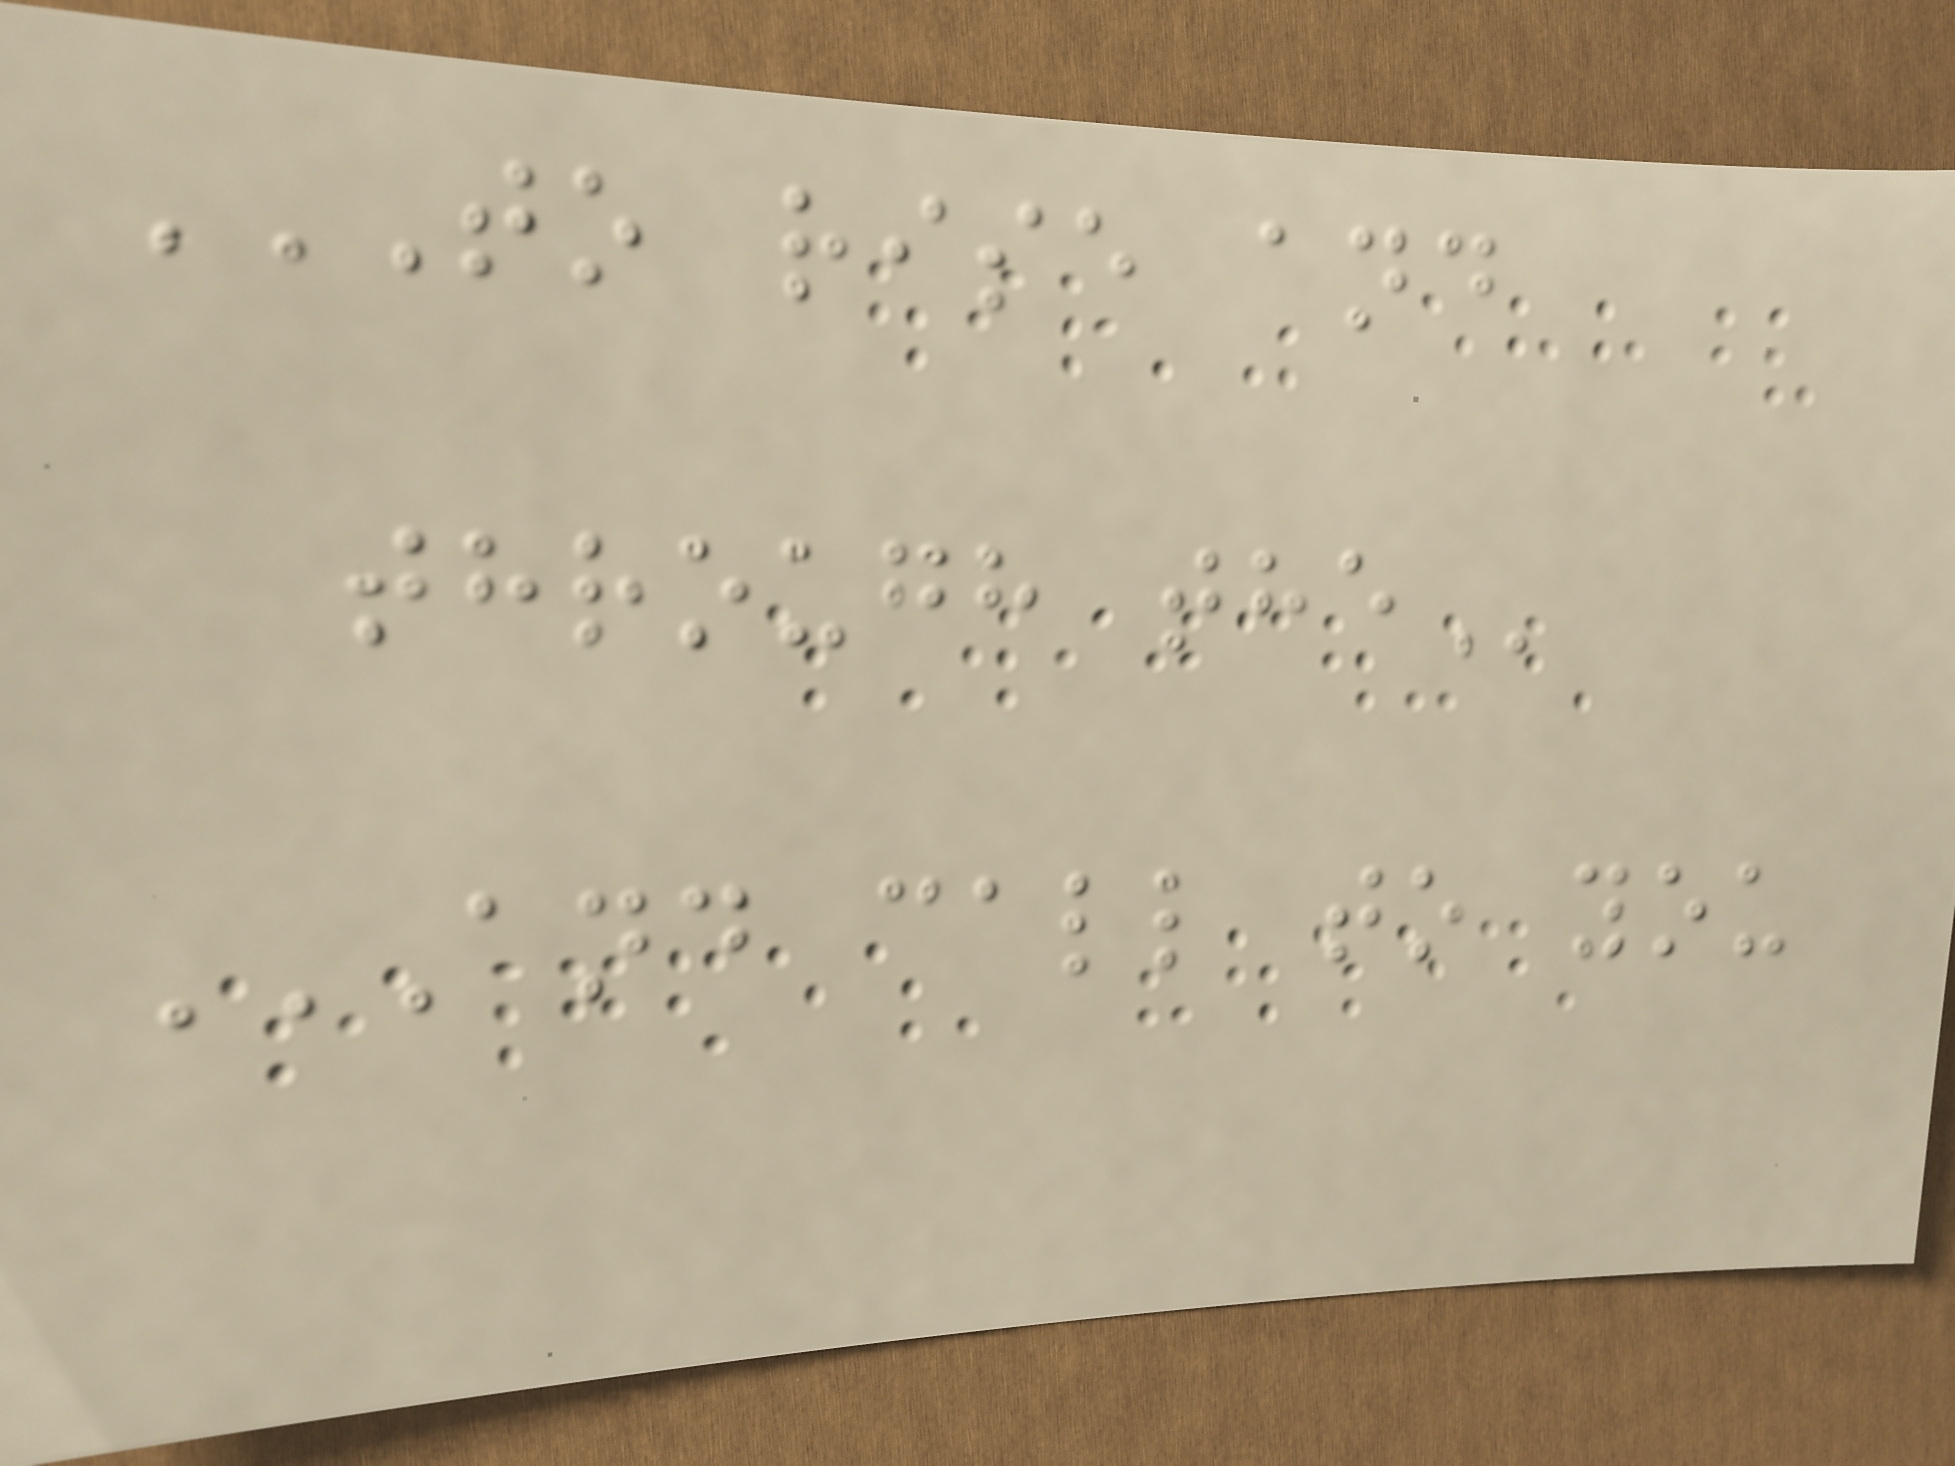TO RISE AND
THROUGH THE
AND CALL TO YOU
